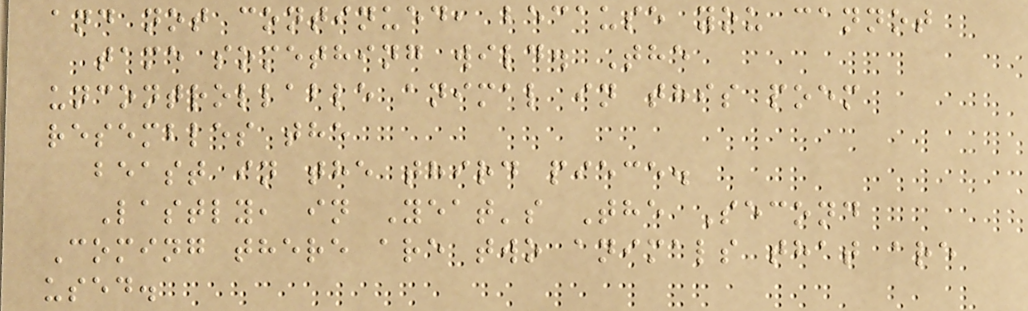and not continued, because you cannot
tame something wild. The
uncontrollable animal in this poem
resembles the
beast in the third piece.
Lastly, in Yeat's The Second
Coming there are two animals that are
used.
